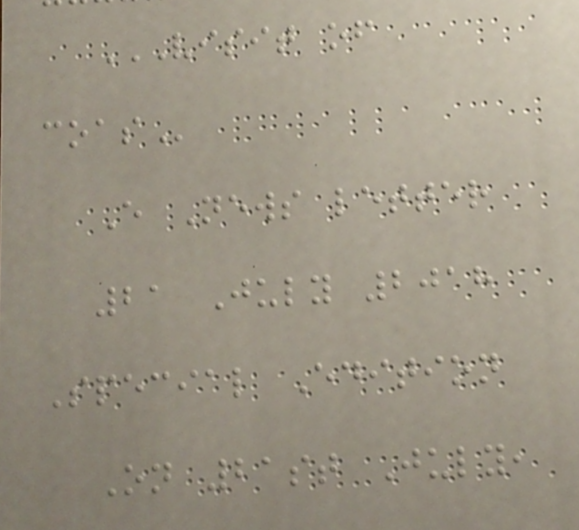VISIT OF
COAS
E News letter
21 July 2018
Special Edition
On 21st July,
